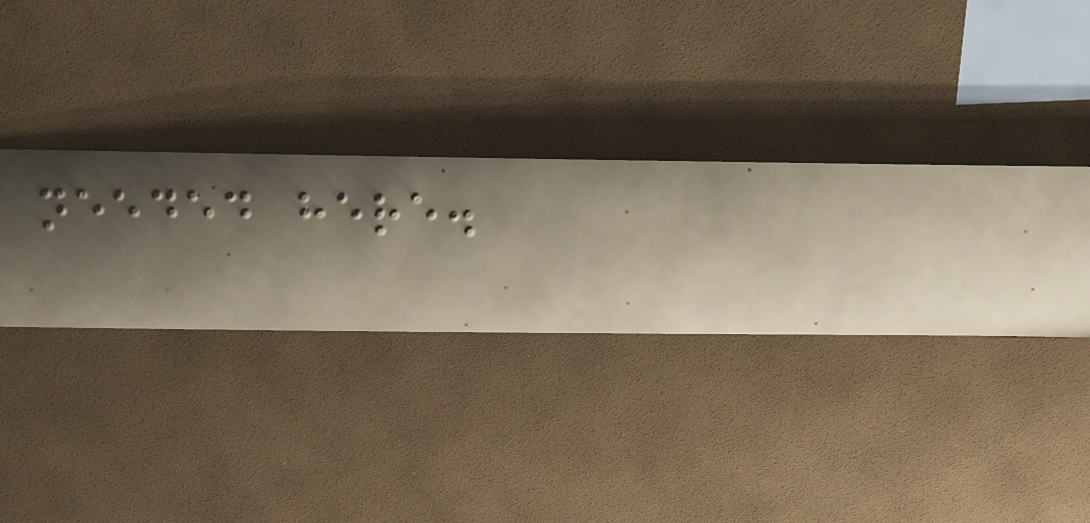needed here.
